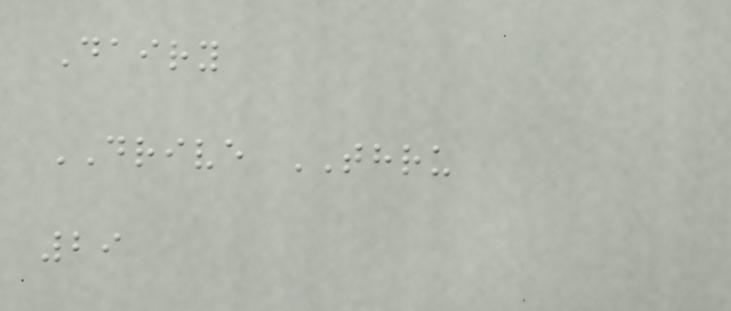Dairy
DRIVE THRU
29
